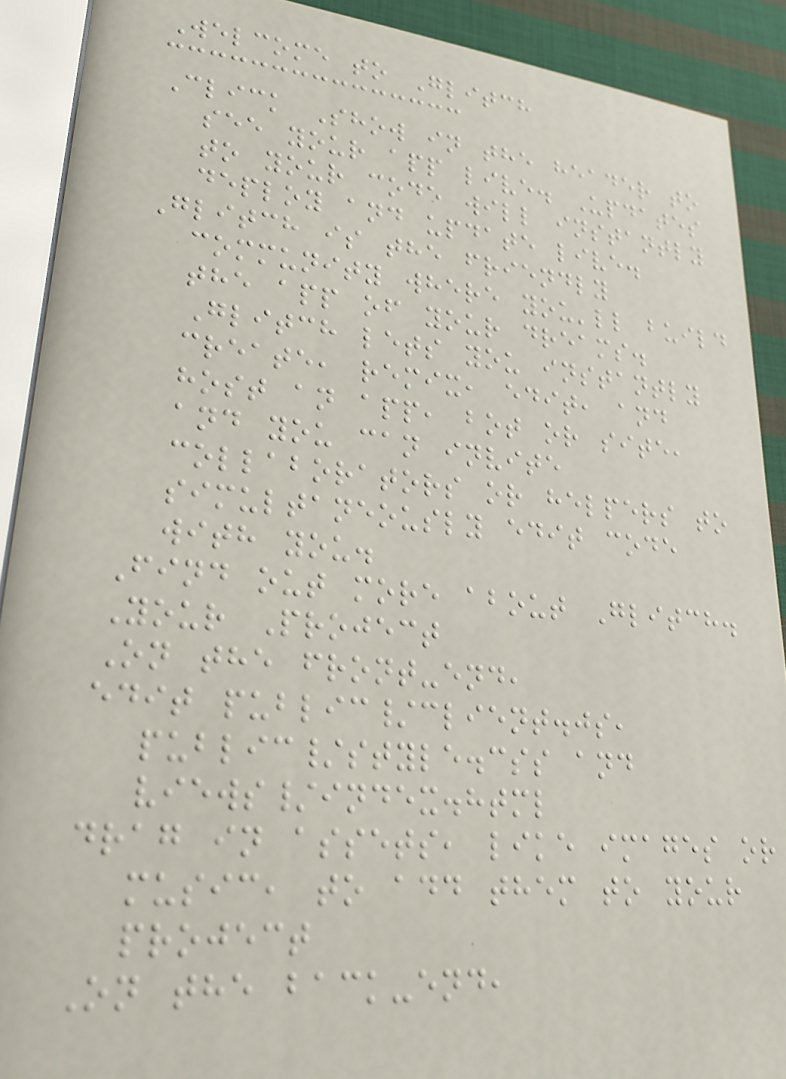Welcome to Glitch
Click Show in the header to
see your app live. Updates
to your code will instantly
deploy and update live.
Glitch is the friendly
community where you'll build
the app of your dreams.
Glitch lets you instantly
create, remix, edit, and
host an app, bot or site,
and you can invite
collaborators or helpers to
simultaneously edit code
with you.
Find out more about Glitch.
Your Project
On the front-end,
edit public/client.js,
public/style.css and
views/index.html
drag in assets, like images or
music, to add them to your
project
On the back-end,
